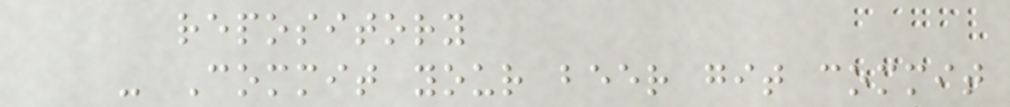repository
- Commit your beer git commit
